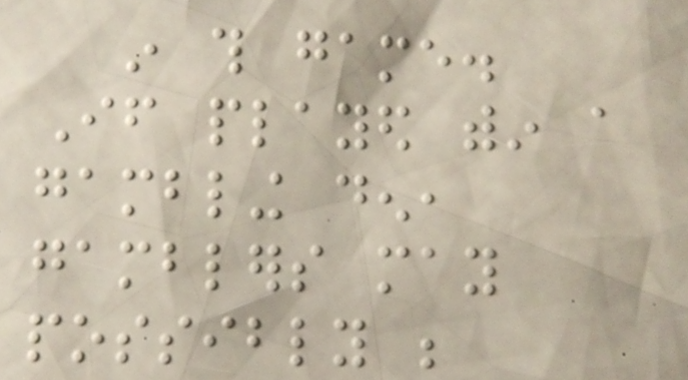in this game.
If played within a
gambling den,
gamblers may
possibly be
